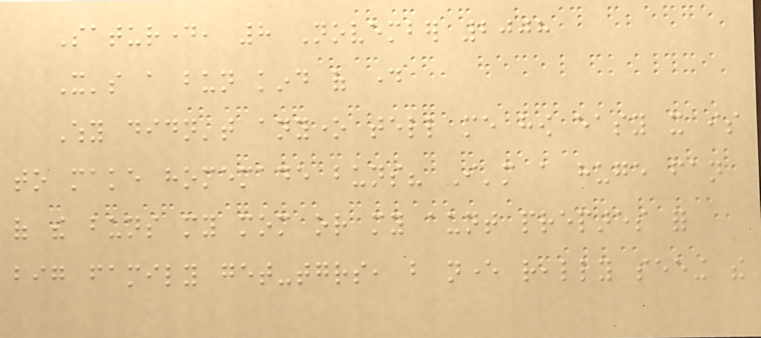Saturday, 8 November 2008
It's a bun kind of day
Why didn't anyone tell me how easy it is
to make homemade buns? I'm a huge fan
of the buns my mom or my aunt prepares for
big family get-togethers, but never really seeing the
